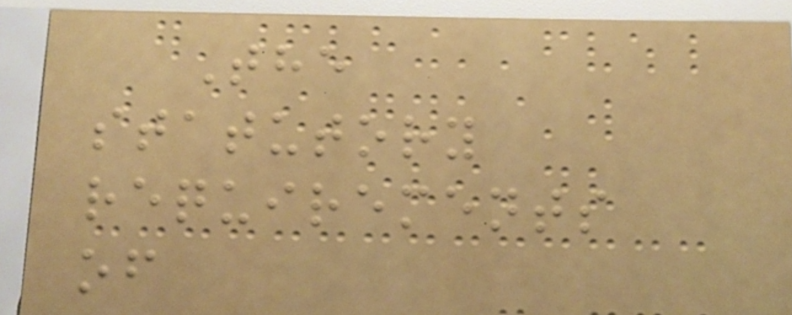The
statutory
requirements
of
